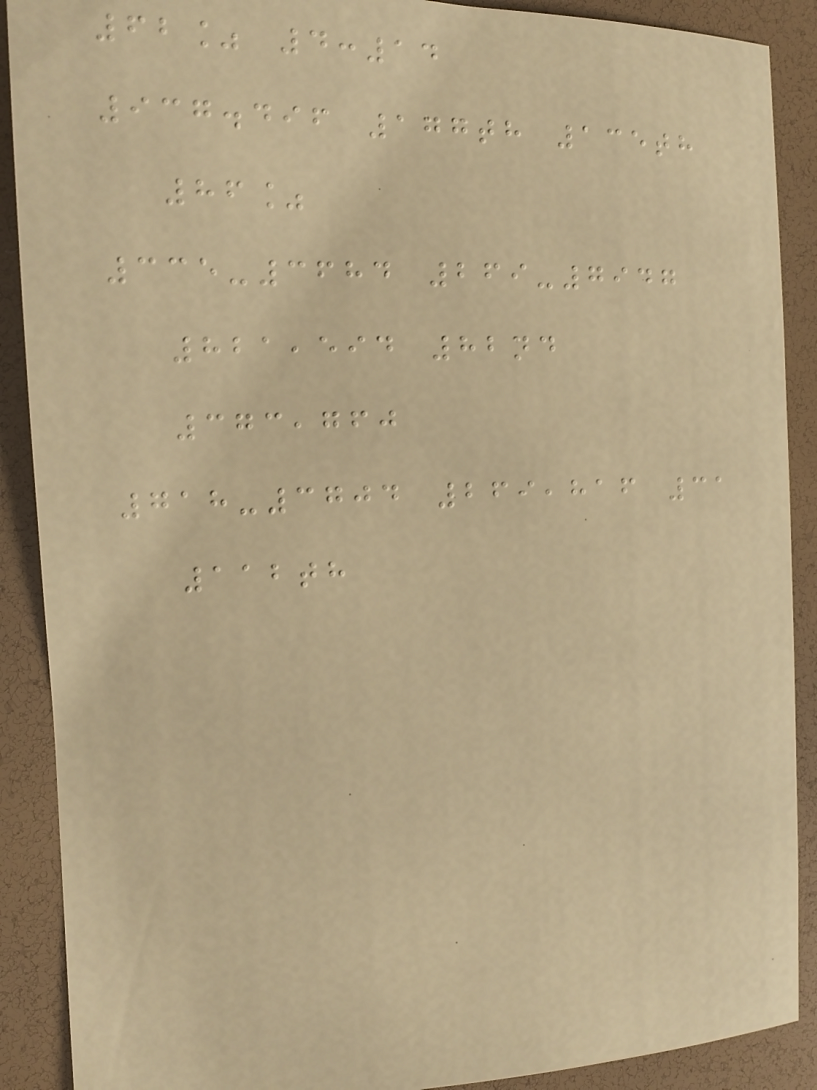62% 4:14
937.496 177th 135th
86%
335-3684 269-7947
821,594 82nd
373,760
718-3704 269,816 31
112th
